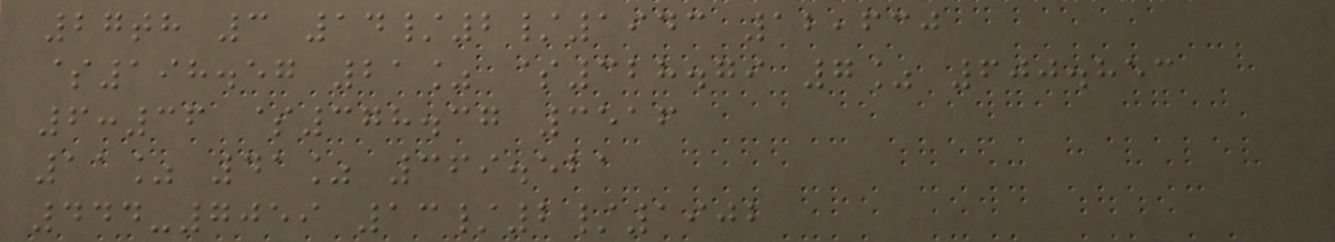27th 3 14/2/1943 12,630
$198.57 21% $328.79 7% 600.853
6:36 $378.37 3516
11% 41% 369.521
444-7059 13/2/1902
